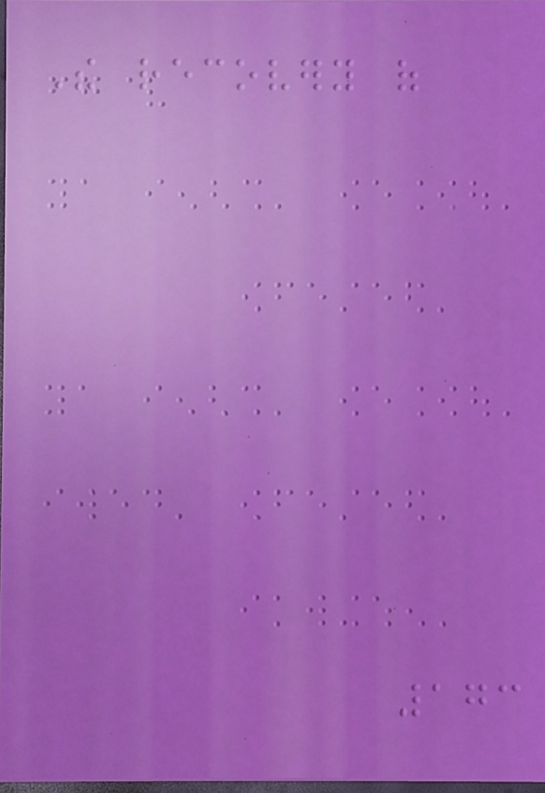The recovery of
173
